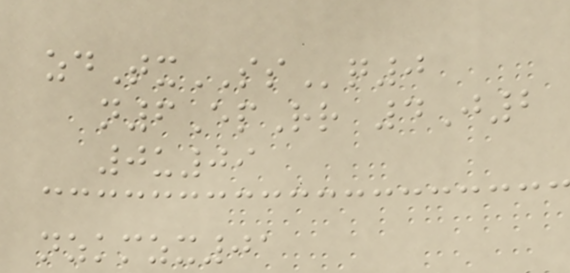zdTxSSq0
n6EpRr 4J2
0u09
nzkmzx01
